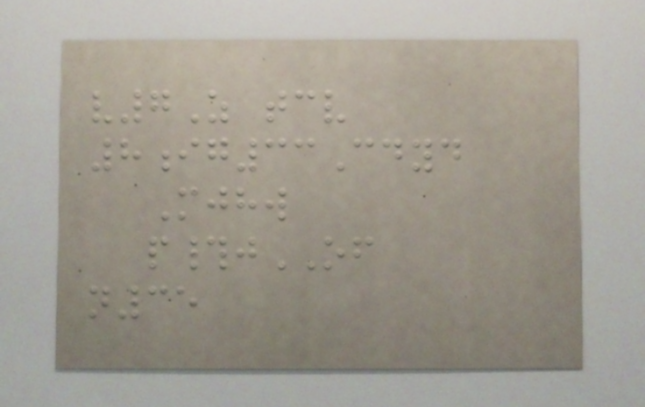v7Z tcv
8ig33Cdyd
Mjhw
p#jOF
n35
